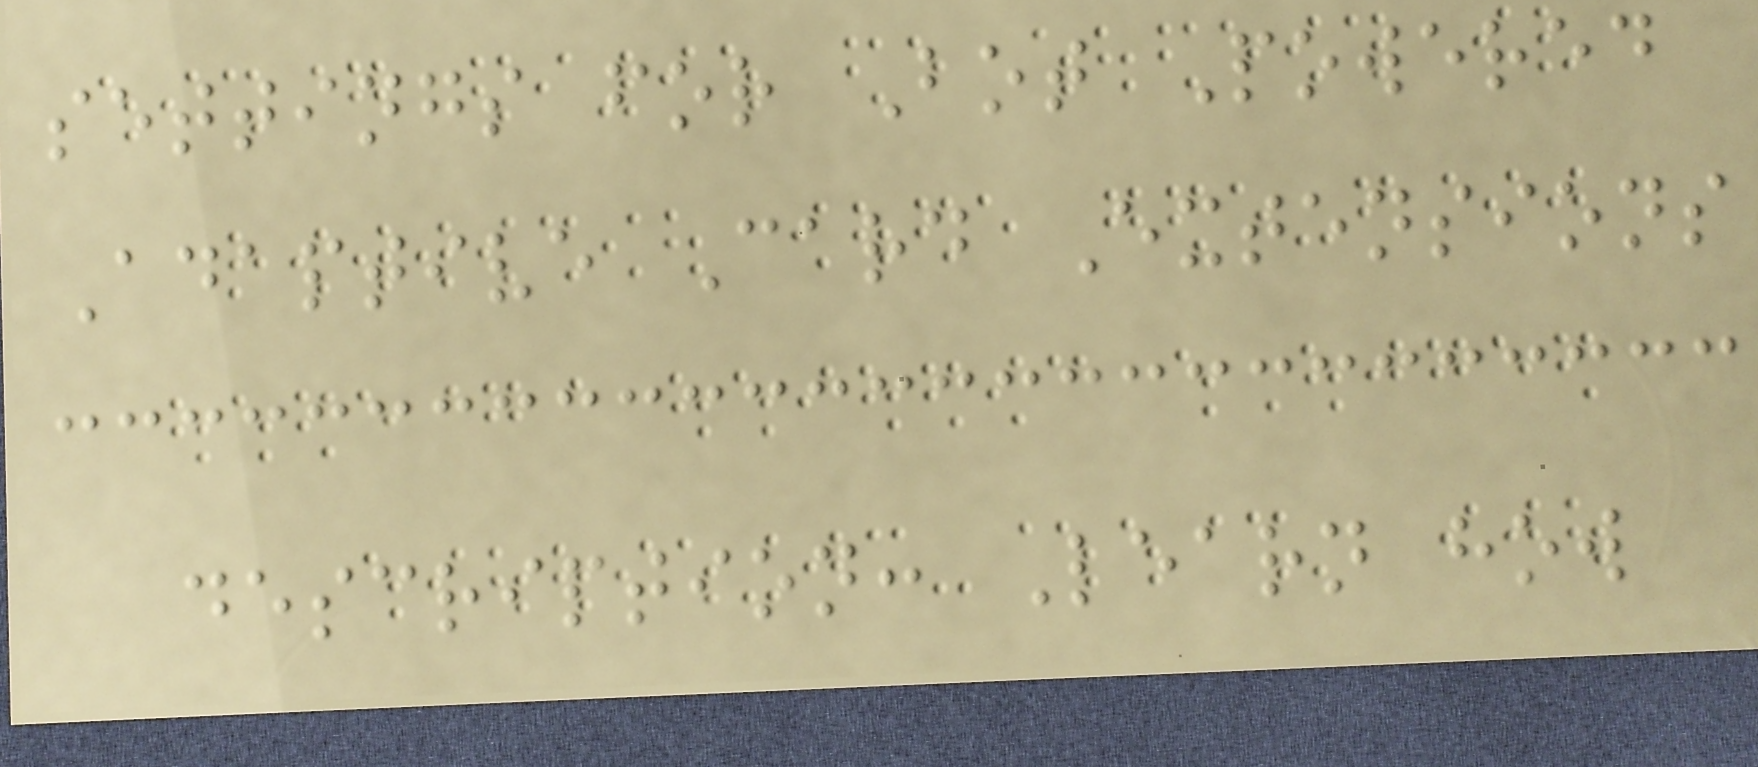settings for Bot Powered
Adaptive Card Extensions
description: Learn how
